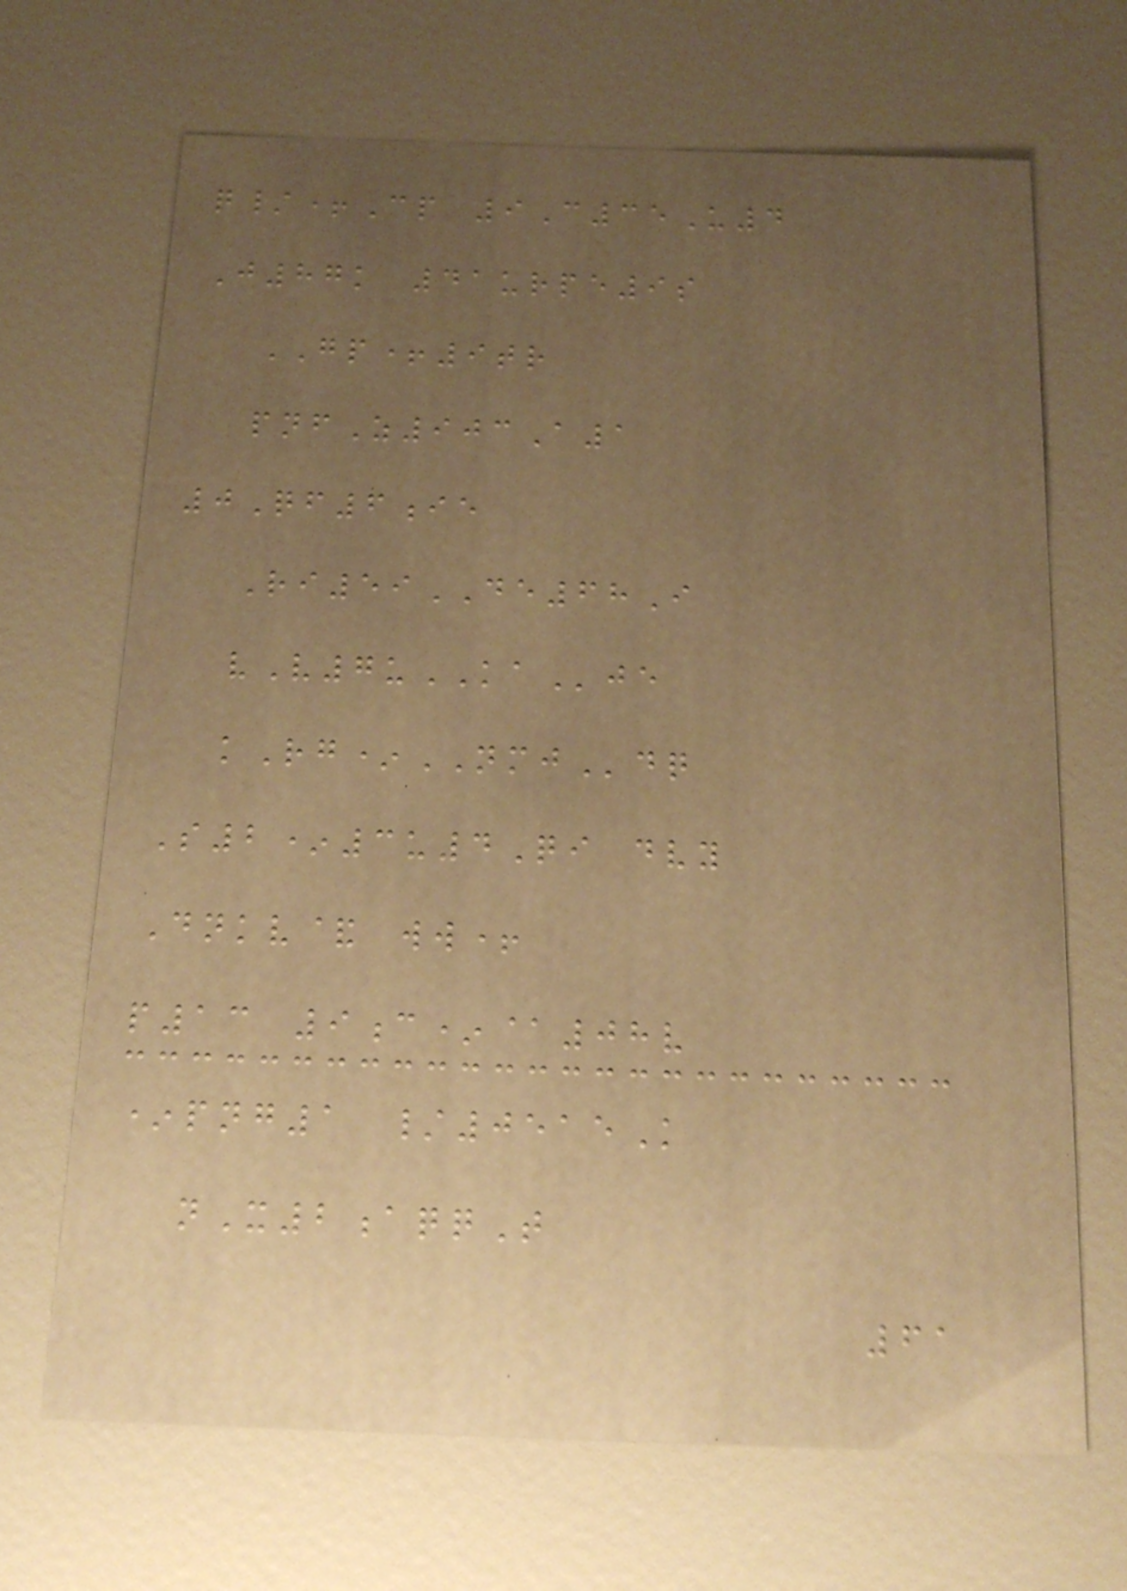q/+Cp 9C35U4
J87k 41urpe9s
GP+9tr
pnfZ903A1
0Qf6ie
Ri59DE68I
vV7uKAje
kRg*NMJdq
S2*3u4Qi dvy
Dnkv& ww+
p13 9c*@08v
*png1 /0515K
nX2aqqT
61
